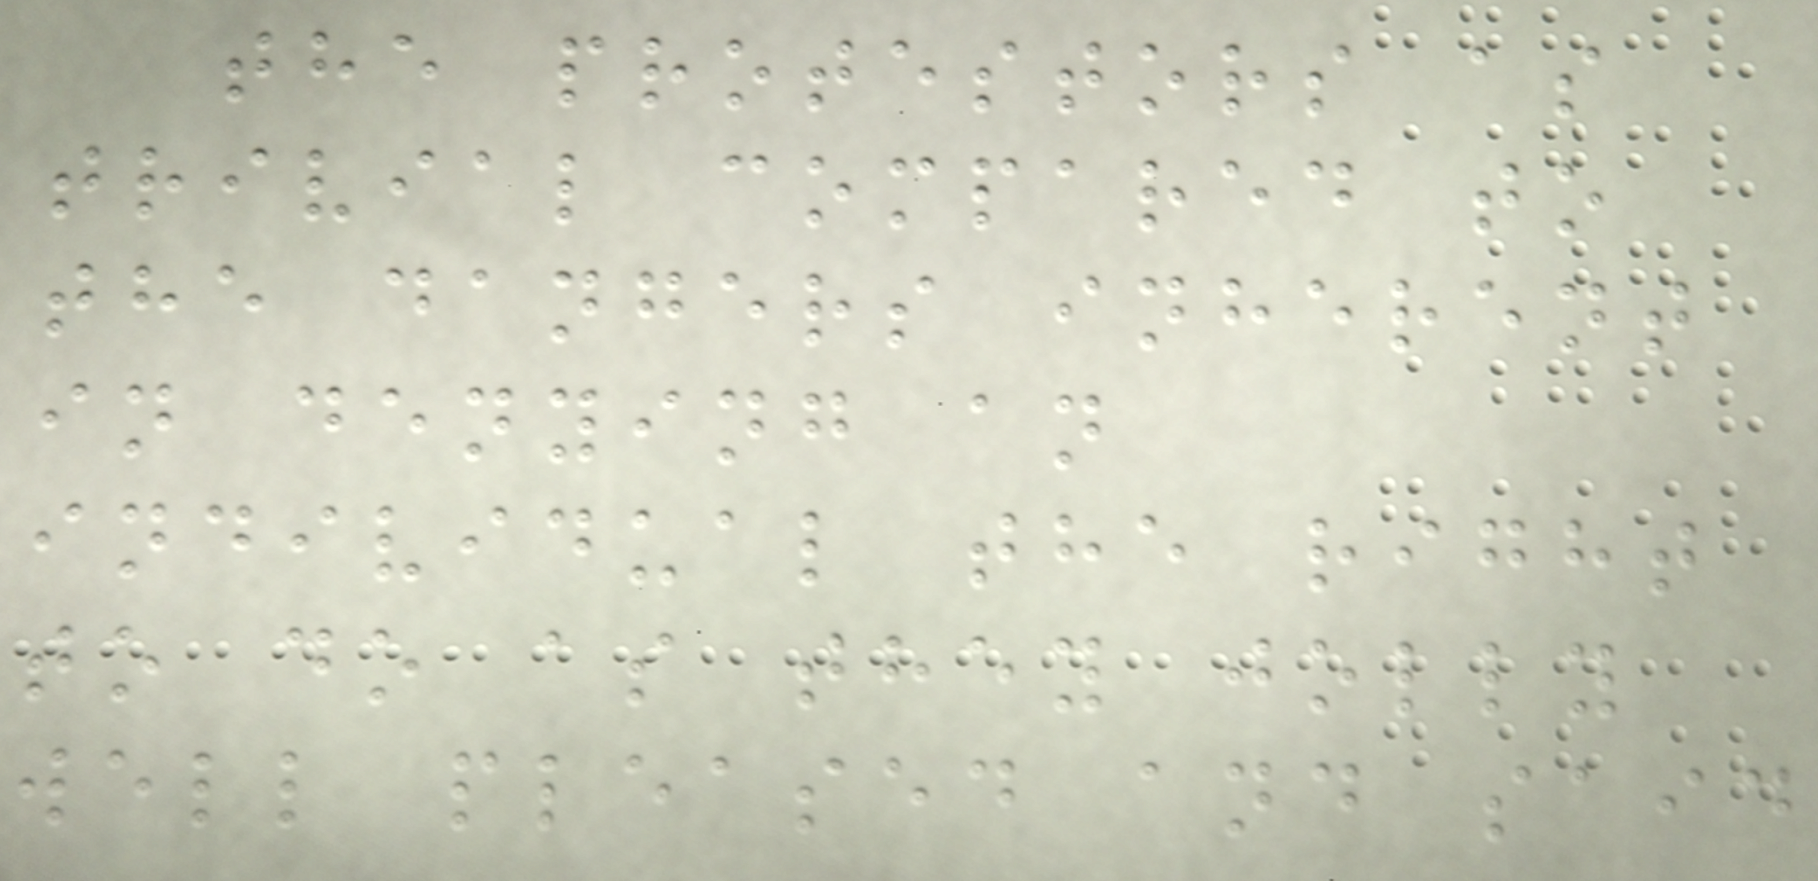the protestors as
trivial compared to
the dangers inherent
in denying an
individual the right
to do as they jolly
well pleased and said
